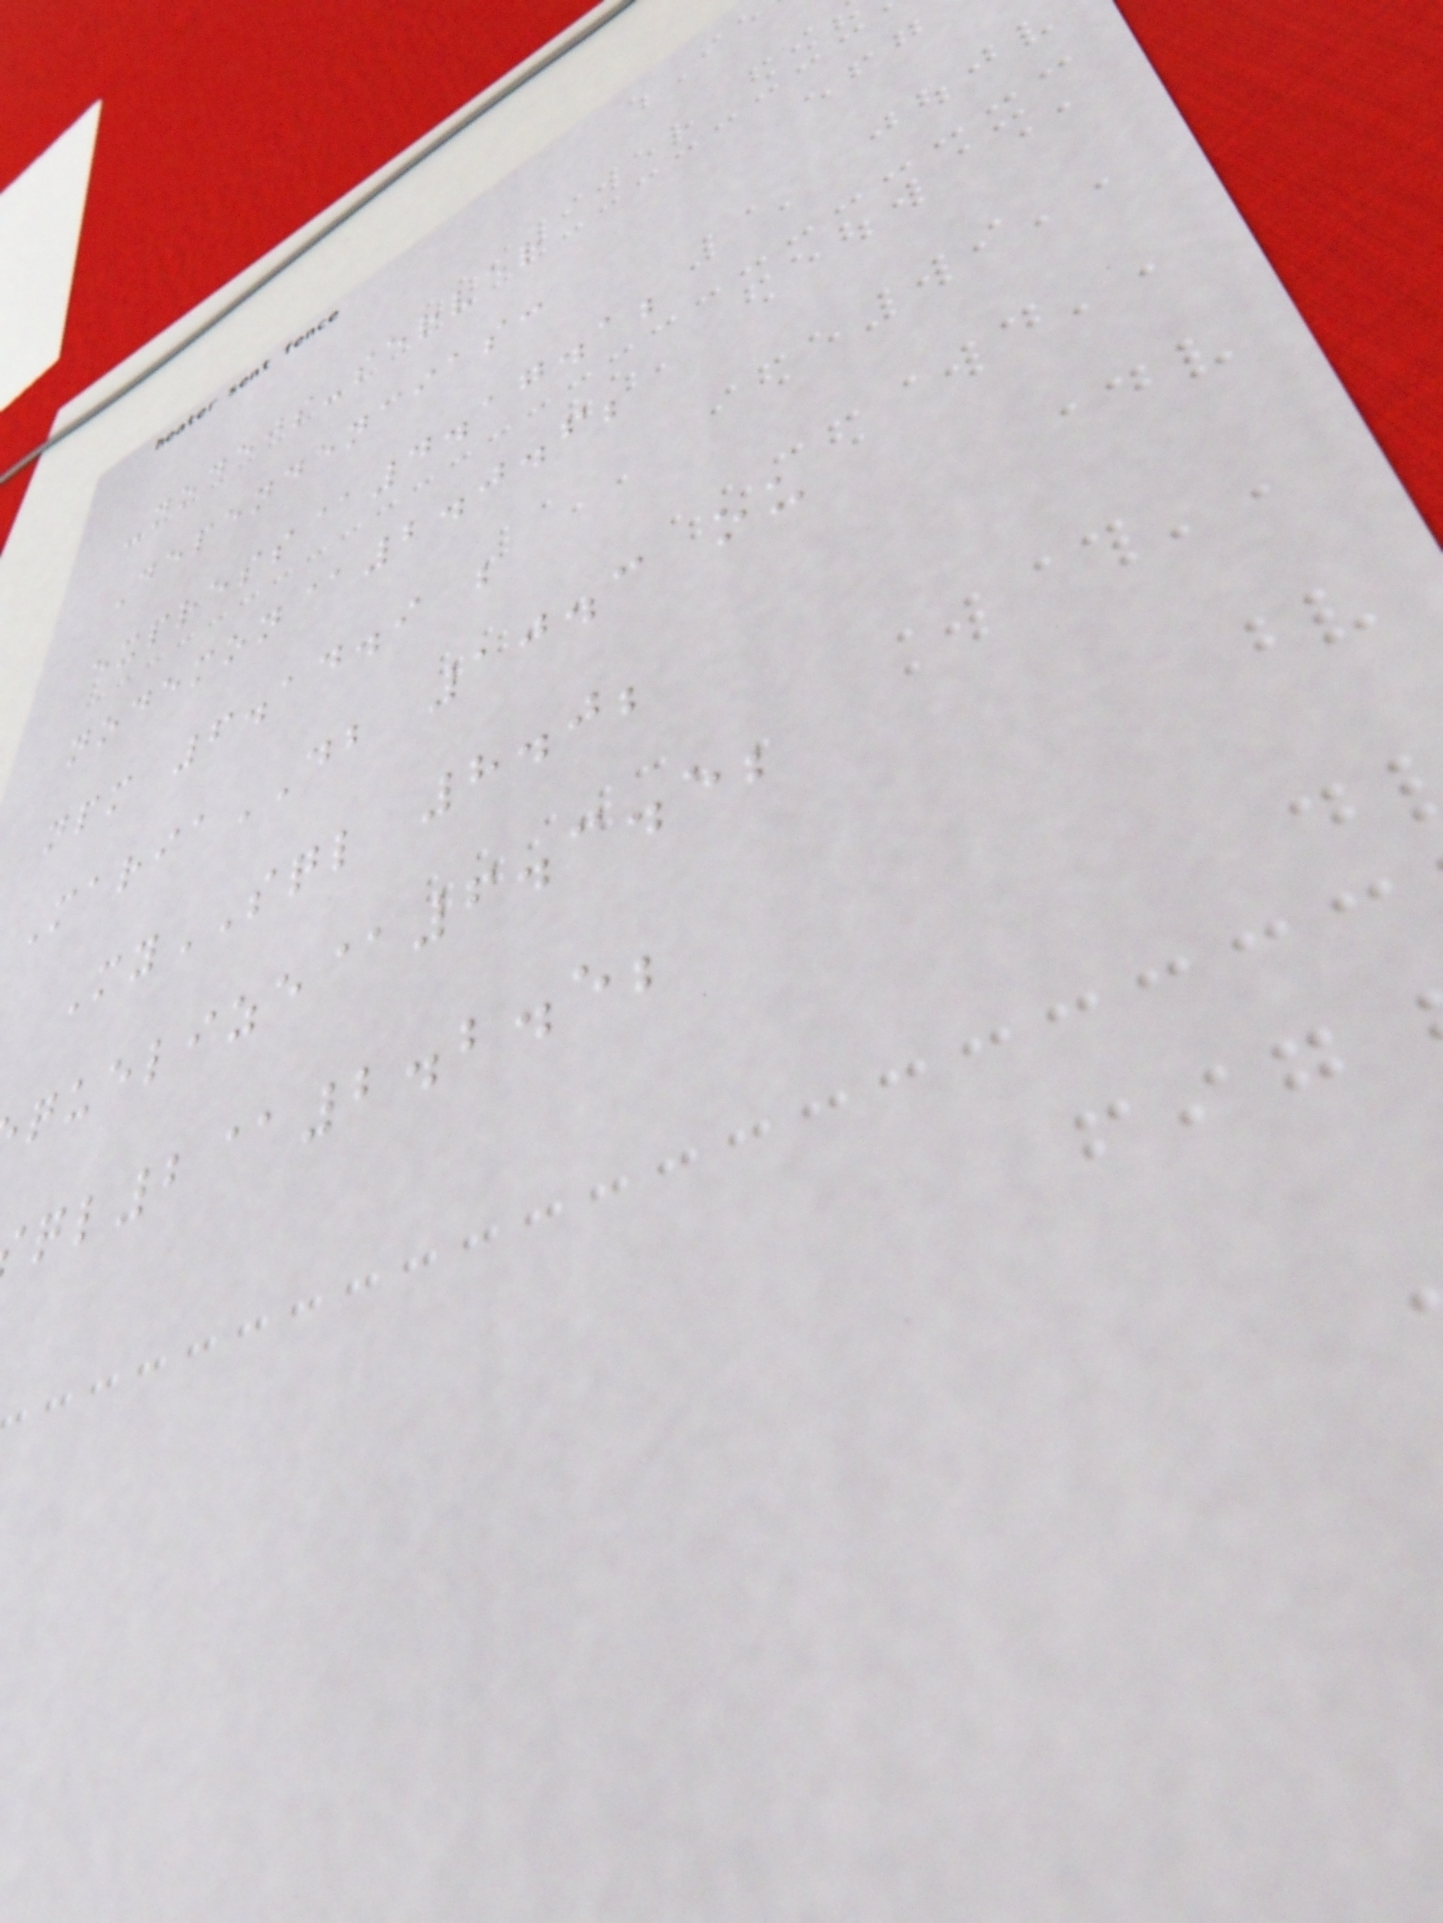-nodejs-server
Dependencias:
express@4.17.1;
nodemon@2.0.6;
npm 6.14.9 ;
MariaDB 10.3 ou
MySQL 8.0;
quelize@6.3.5;
ql2@2.2.5;
